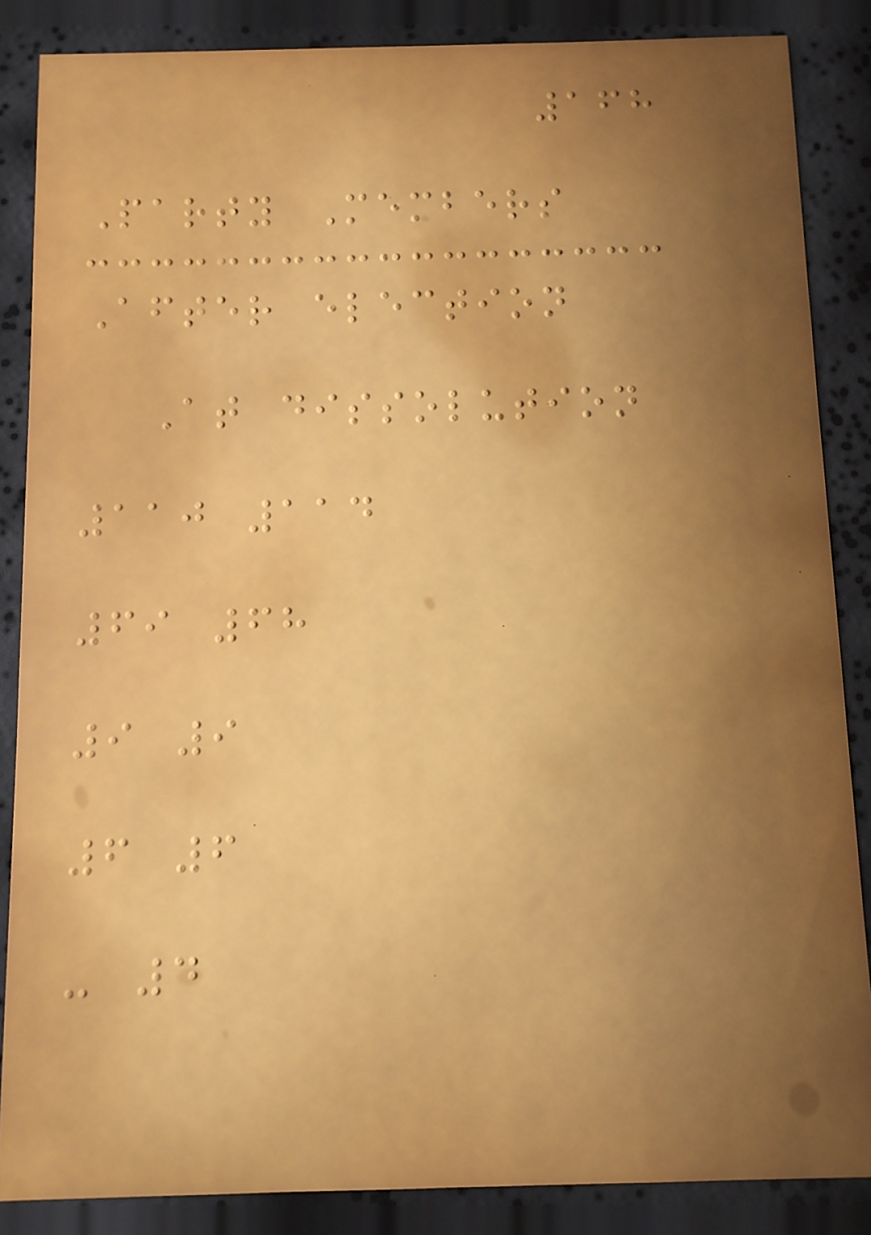168
Party Members
After election
At dissolution
110 114
69 68
9 9
6 6
- 4
